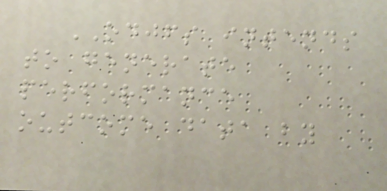ODJFS intends
to generate
performance
outcome data by
